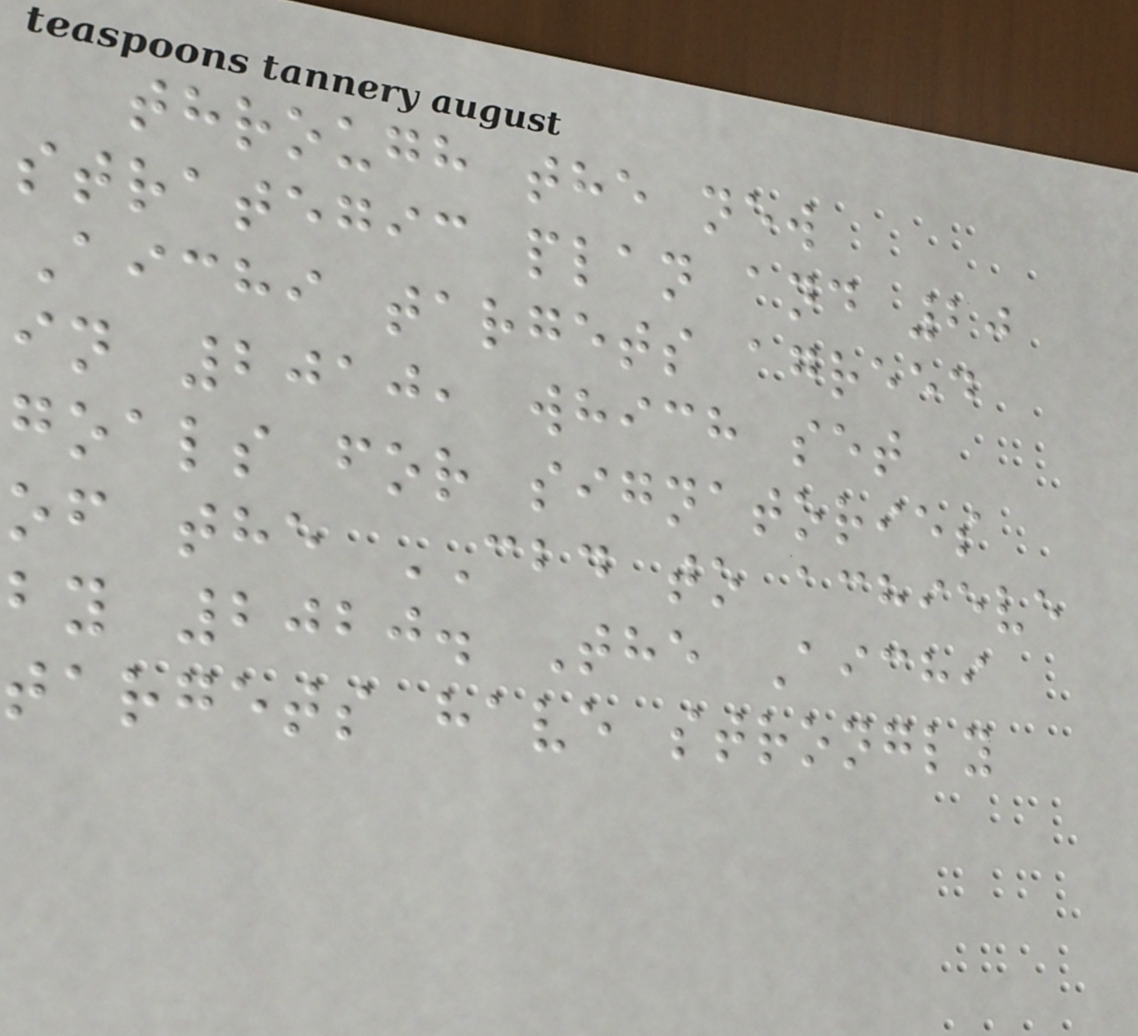through the new
strategic plan and 20
Aichi targets agreed
in 2010, which set
goals for signatories
of the CBD to achieve
by 2020. The Aichi
targets have strongly
